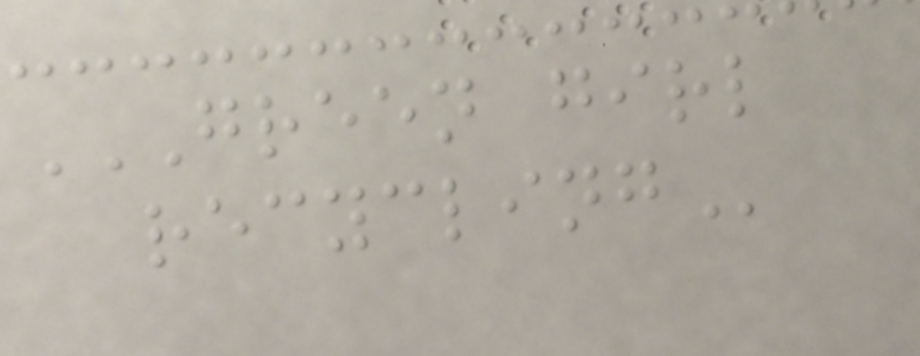GREEN GIRL
RECYCLING
